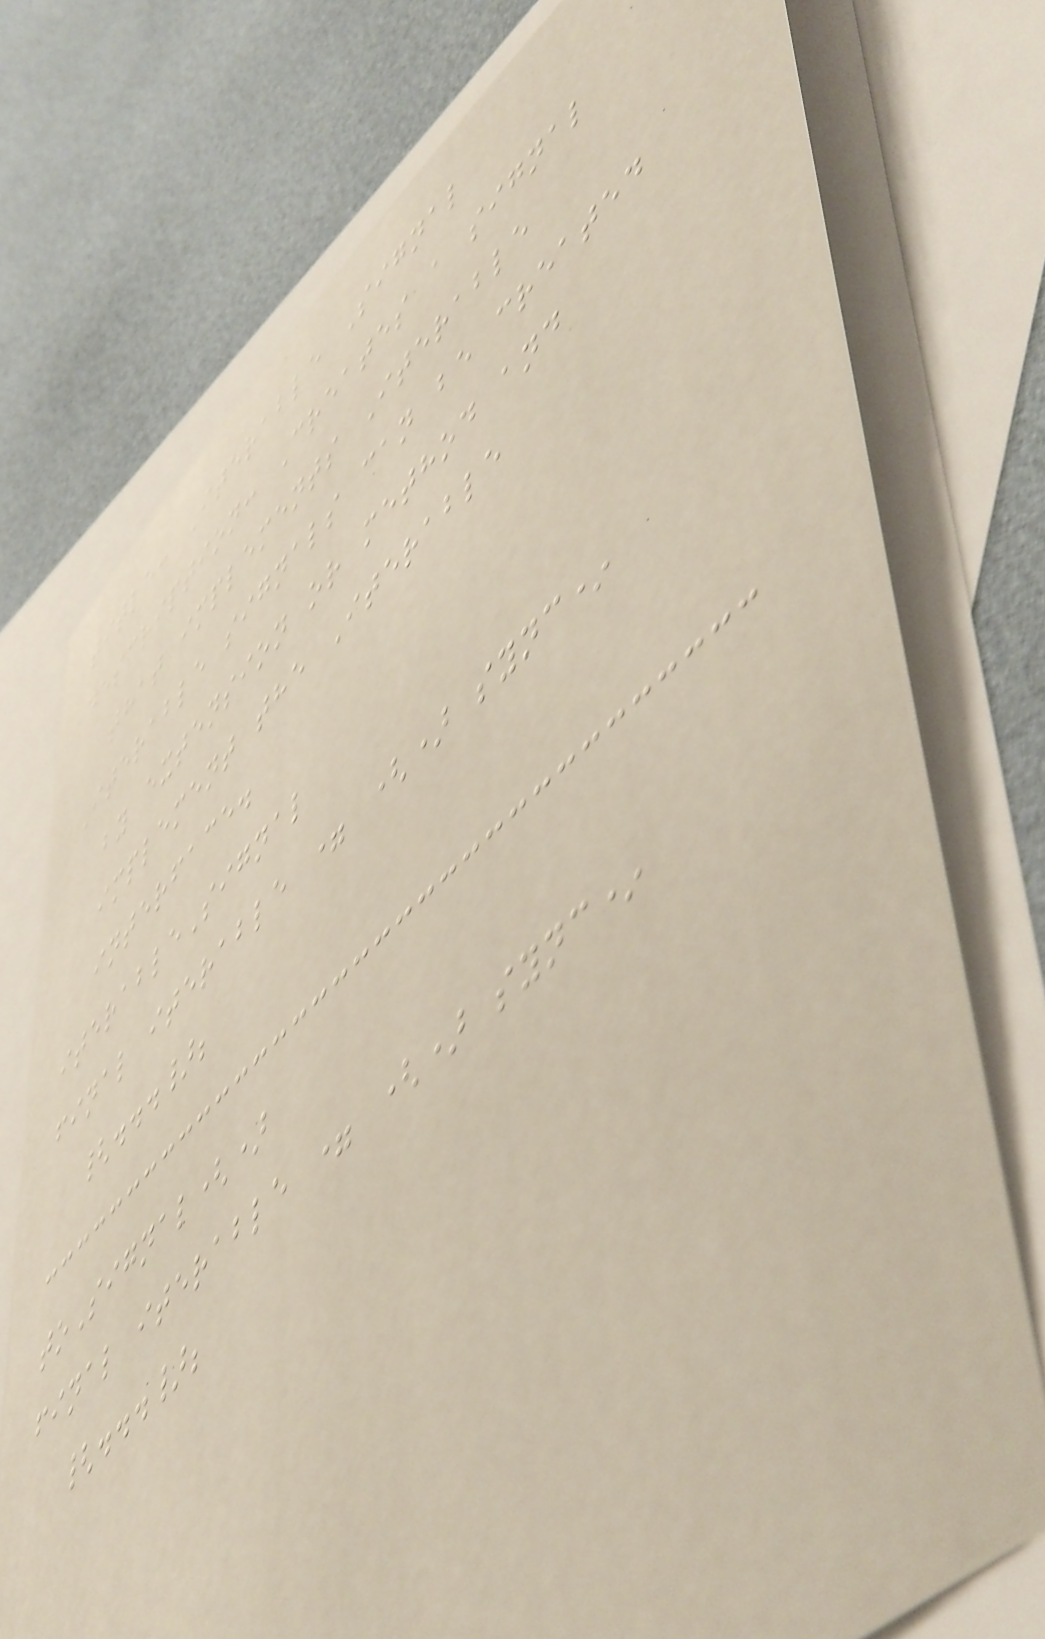title: Iterable Signal
description: Creates a signal
that implements Iterable
Iterable signals can be created
by extension or method and
implement the Iterable
interface.
iterableSignal
final iterable = () sync*
{...};
toSignal()
final iterable = () sync*
{...};
